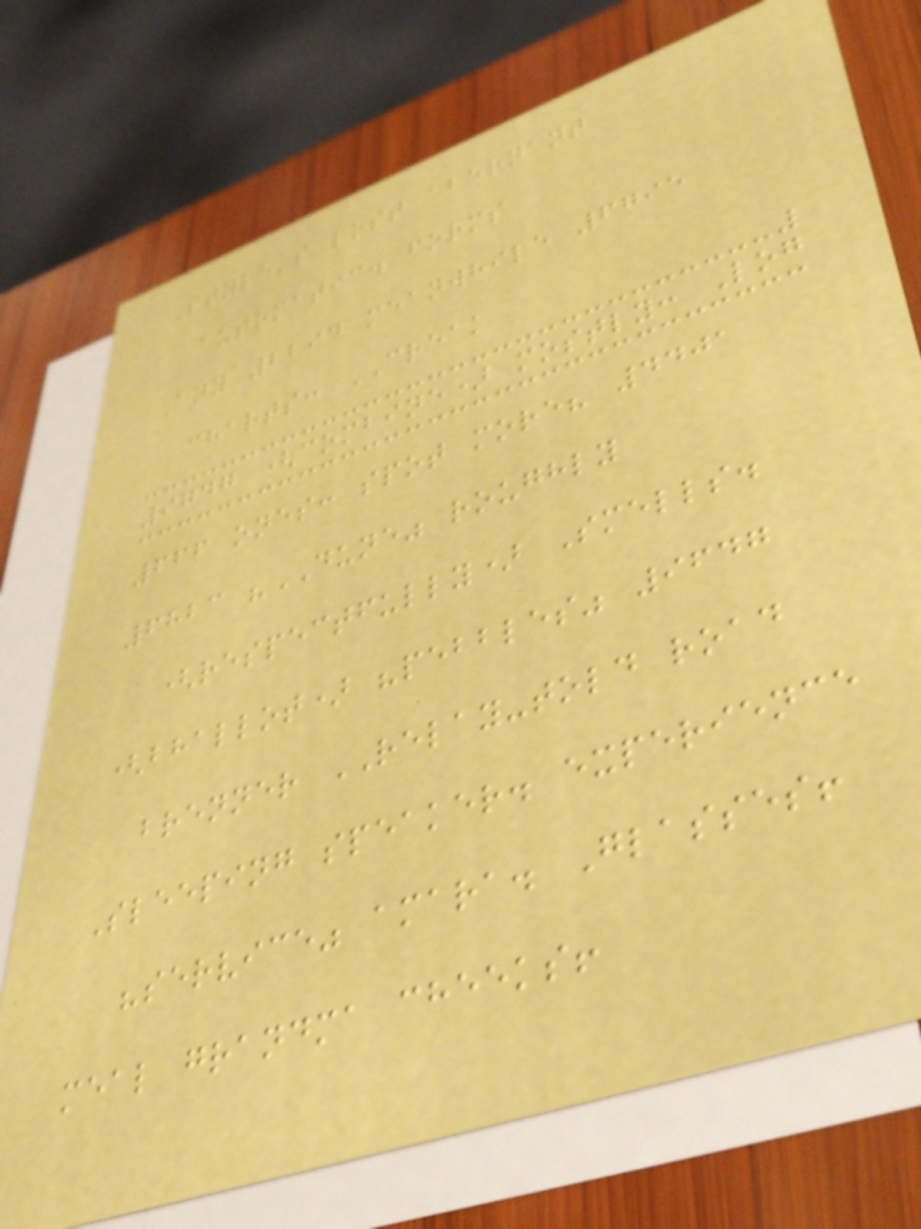Style's lost abernant
automatic. forms
Any 2294 meanwhile 6795
charts: CREAK
9747 (combine) mostly: Log
666 ones: spot more? 4401
6823 "DUNE" roughly
(respectfully) Smells.
(bhallot) "pebbles" 9647
brenner RELAY-told road
Sleeping speaker. experience
"service" amara. Glasses!
meal grandma cheeks!
